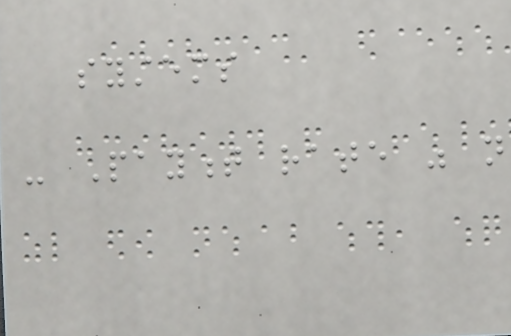systems
- Payment rate was not
